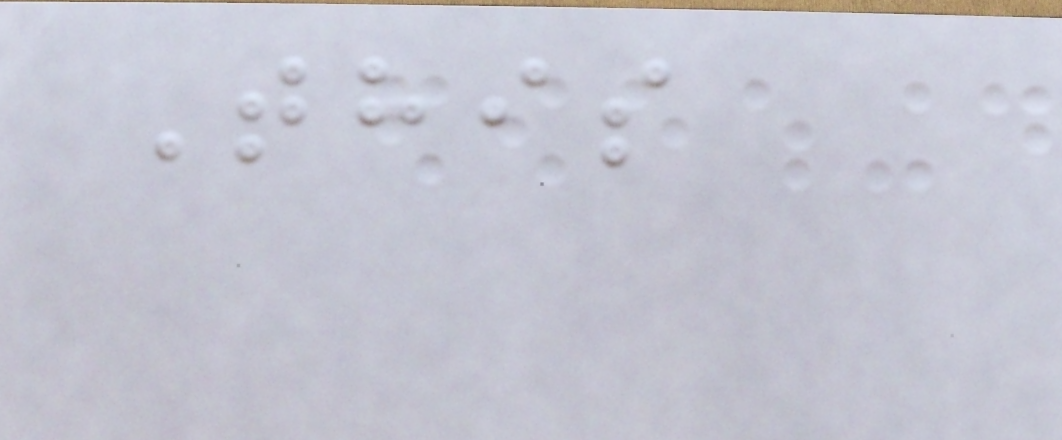This
